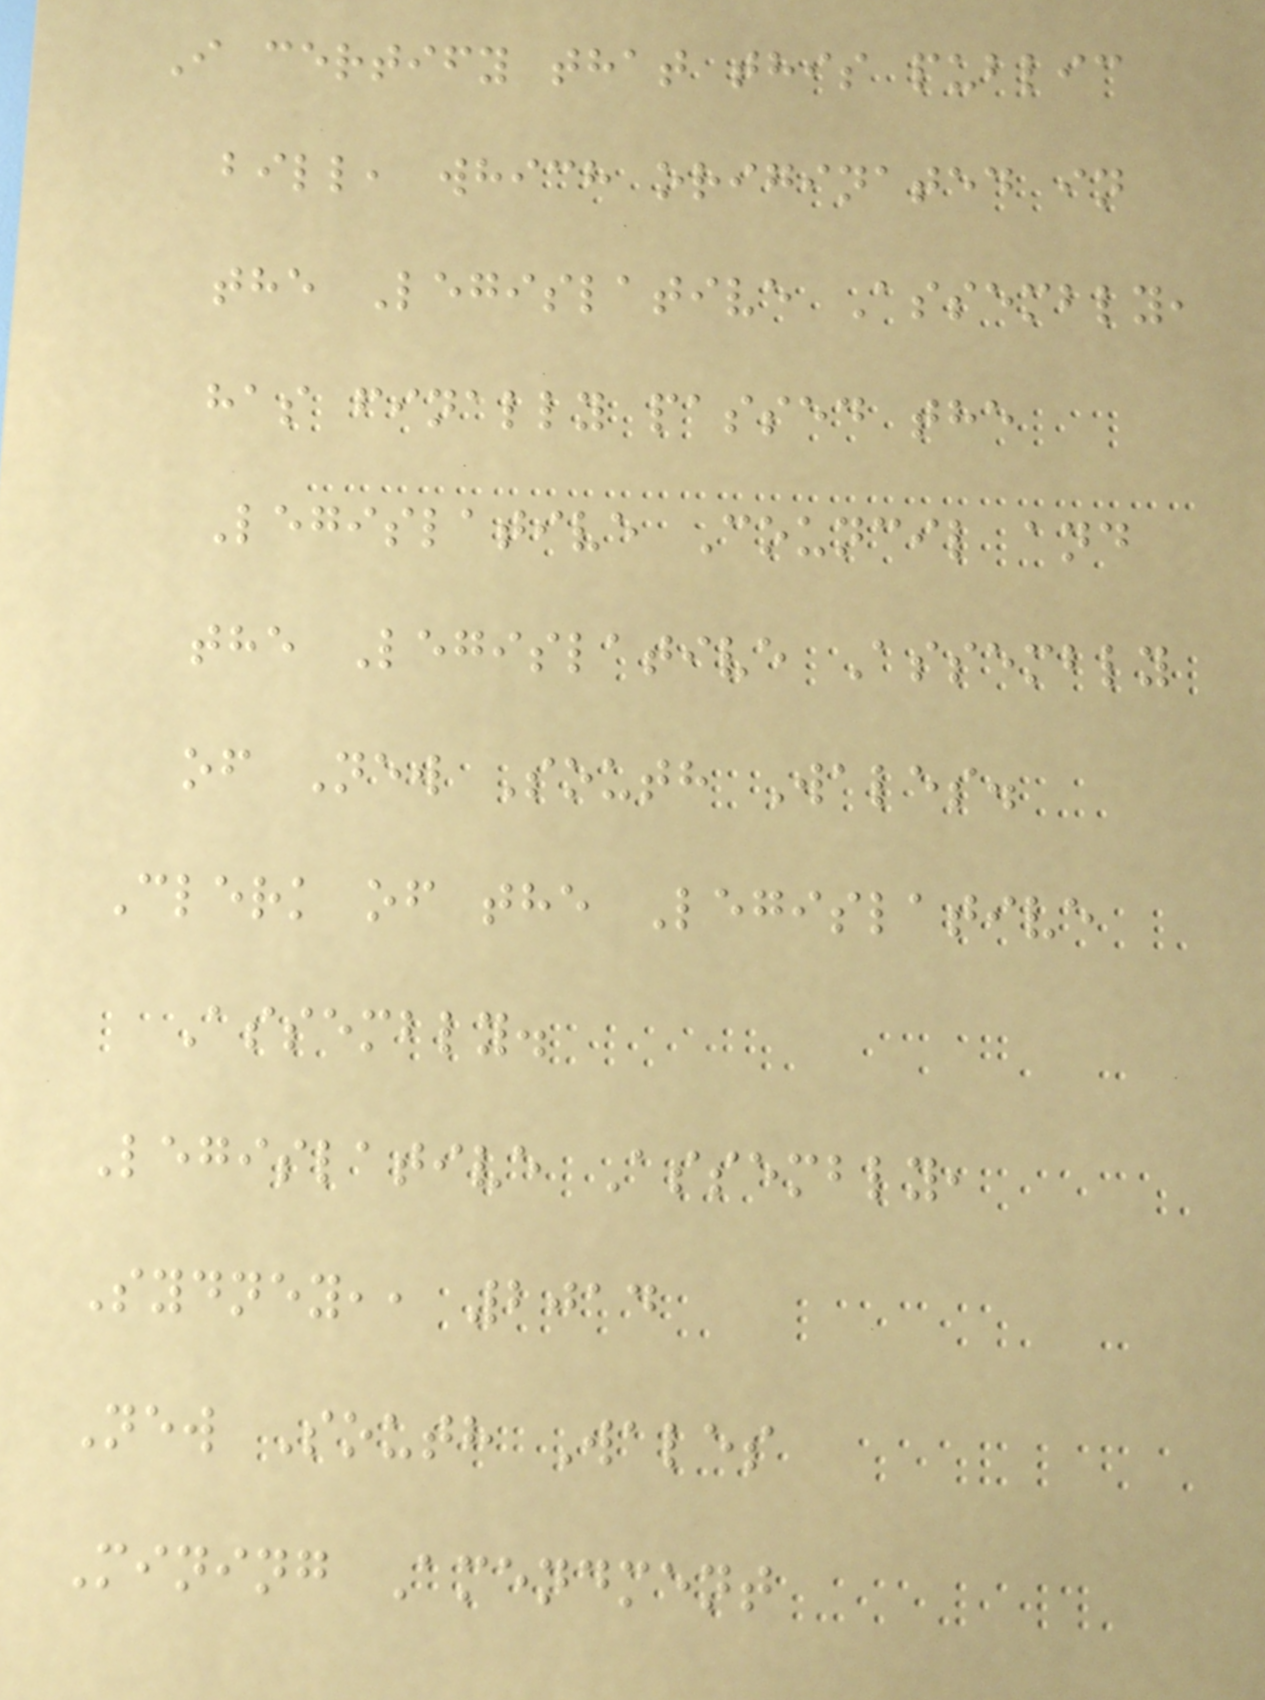I certify that this public
bill, which originated in
the Legislative Assembly,
has finally passed the
Legislative Council and
the Legislative Assembly
of New South Wales.
Clerk of the Legislative
Assembly.
Legislative Assembly,
Sydney,, 2014
New South Wales
Mining Amendment
